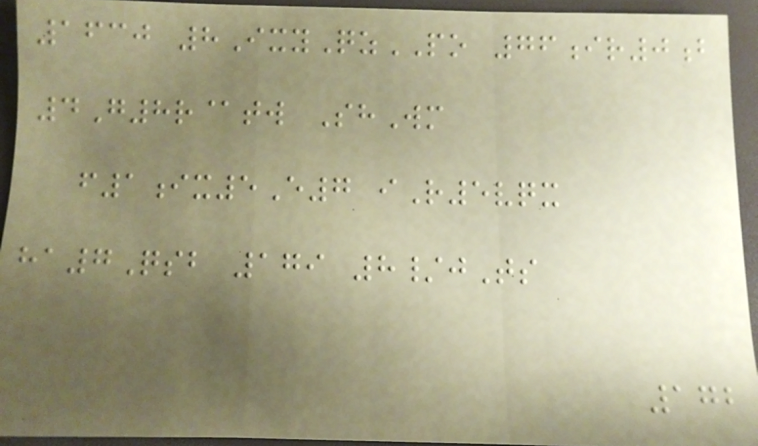1630 8IxyQzPO 76ir0b
4G8r@tw ShWm
f1ix5E7 iR5vqx
ha7Qsb 179 8/jTs
172
